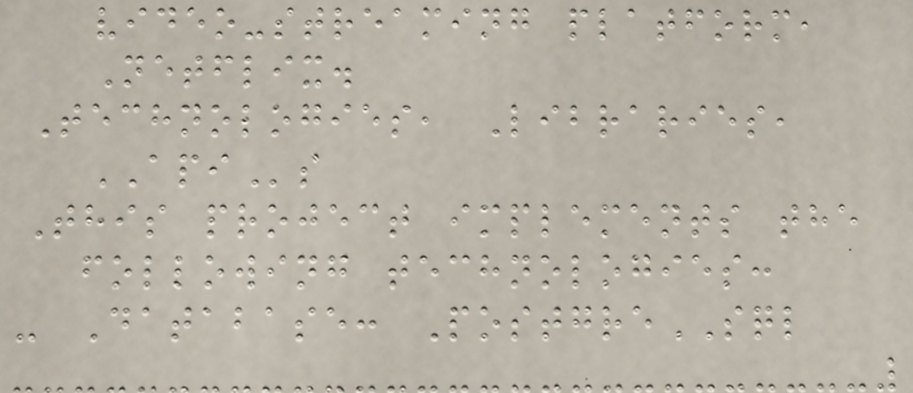video-streaming platform,
Netflix.
Technologies, Libraries,
APIs
This project implements the
following technologies:
- Database: PostgreSQL
